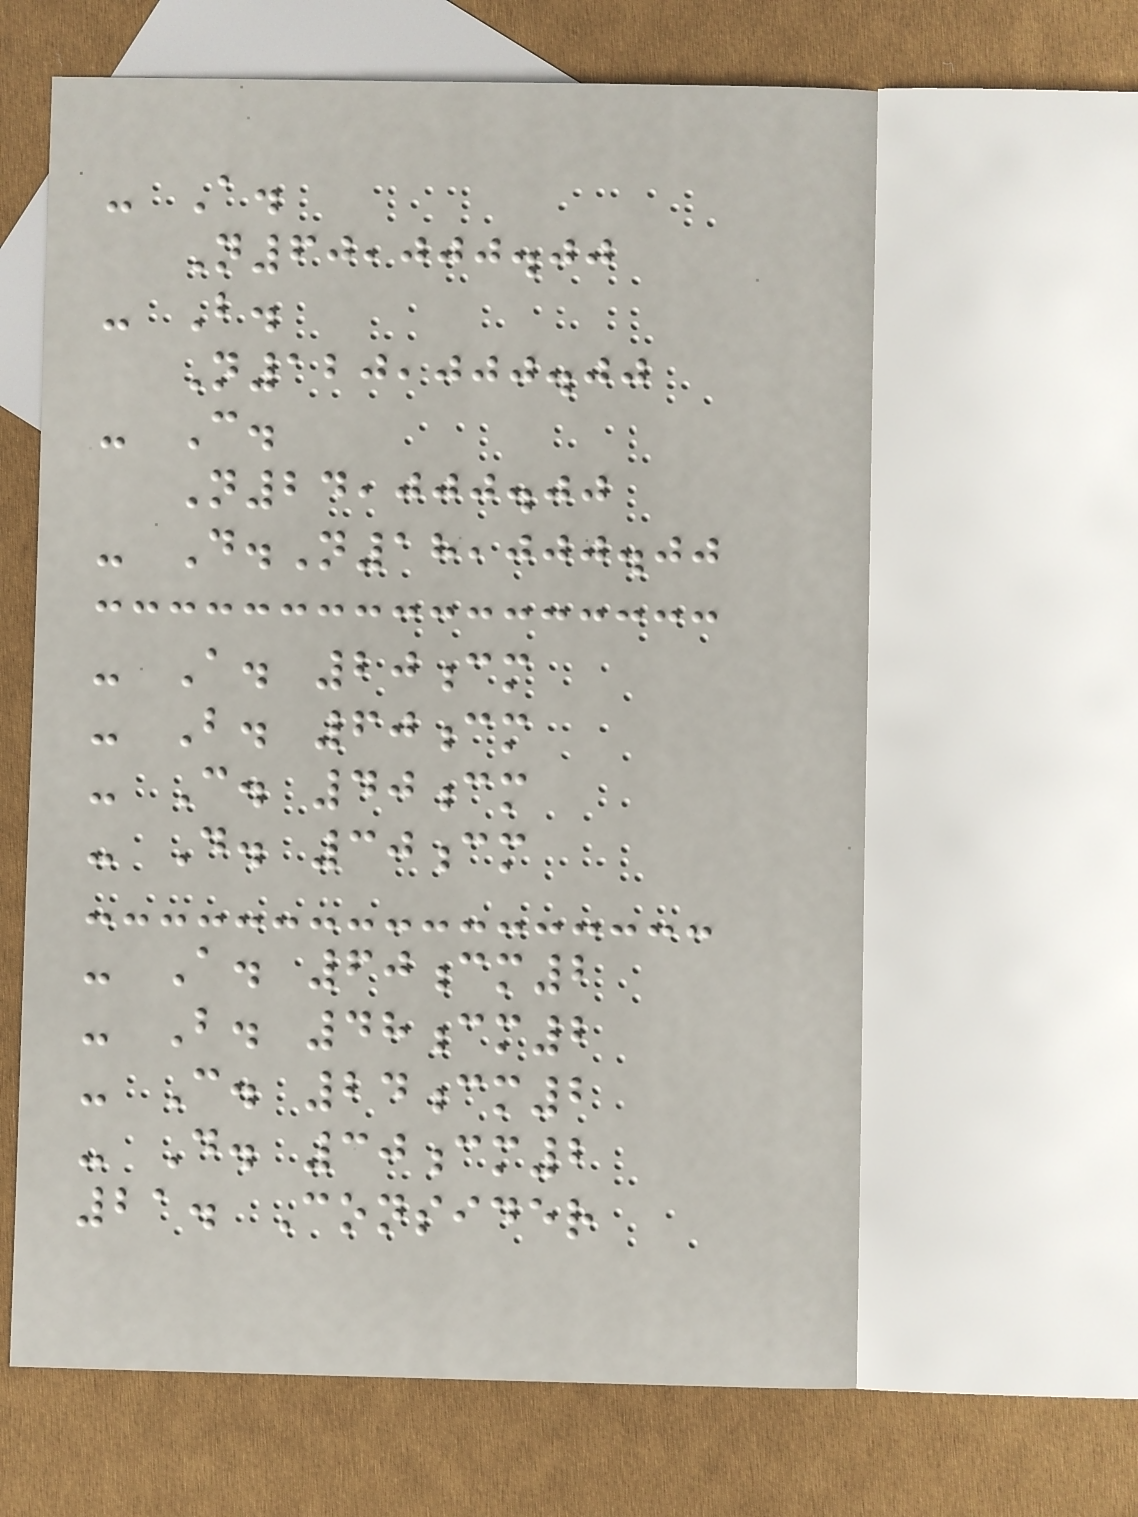- A.
N60,000.00
- B.
N120,000.00
- C.
N24,000.00
- D.N18,000.00
- A. 20cm
- B. 60cm
- C. 40cm
- D. 30cm
- A. 60cm2
- B. 48cm2
- C. 24cm2
- D. 30cm2
21. Consider
